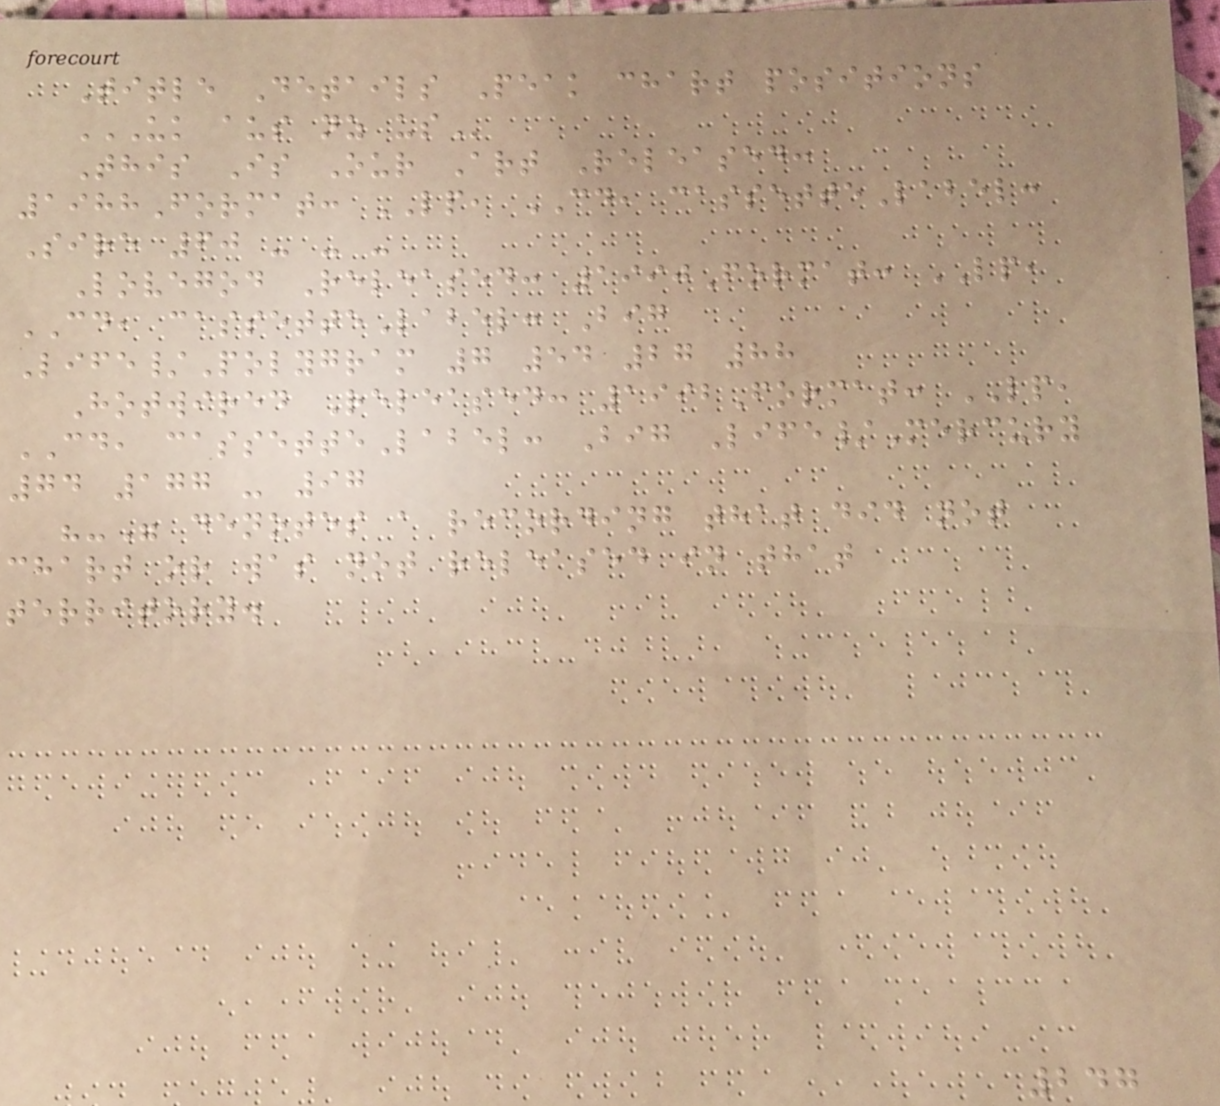Title Details Peak chart positions
UK AUS NZ US
This Is Our Art Released:
1988Format: LP, CD, cassetteLabel:
Sire 60 - - -
Lovegod Released: 1990Format: LP,
CD, cassetteLabel: Big
Life/Polygram 7 54 27 88
Hotwired Released: 1992Format: LP,
CD, cassetteLabel: Big Life/Mercury
74 177 - 97
"-" denotes a recording that did not
chart or was not released in that
territory.
247
